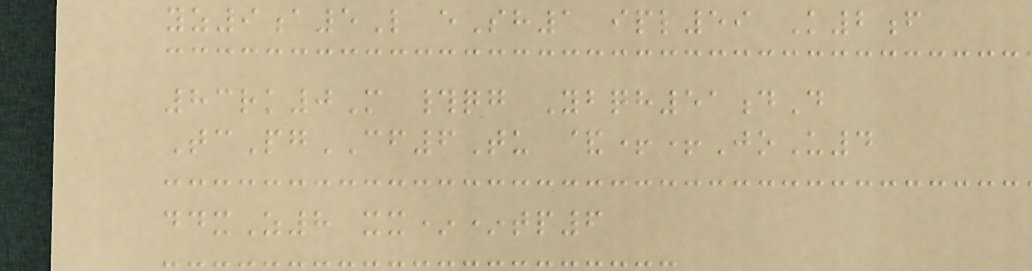yz9a5L eSh1 ipl59 K2f
83rk0M #qg Ybqh51dD
TcPgCF6Tu &++JoU4
ddxZ8 xx**tp6
